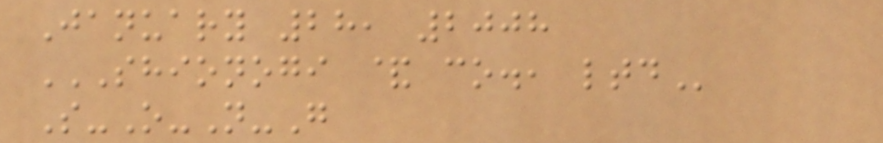January 28, 2008
SHIONOGI & CO., LTD
S-O-N-G
